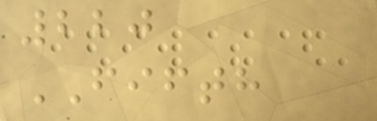220
FIFTH
